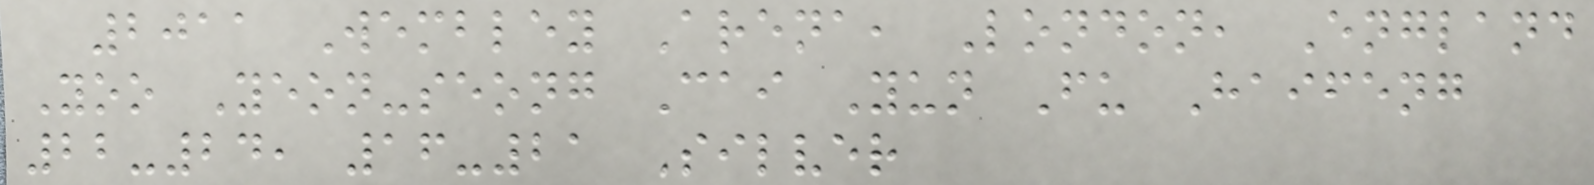2011 Wembley Arena, London, England
Yoo Yeon-seong Cai Yun Fu Haifeng
22-24, 16-21 Silver
